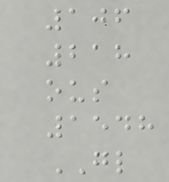106
218
ous
1548
GL
